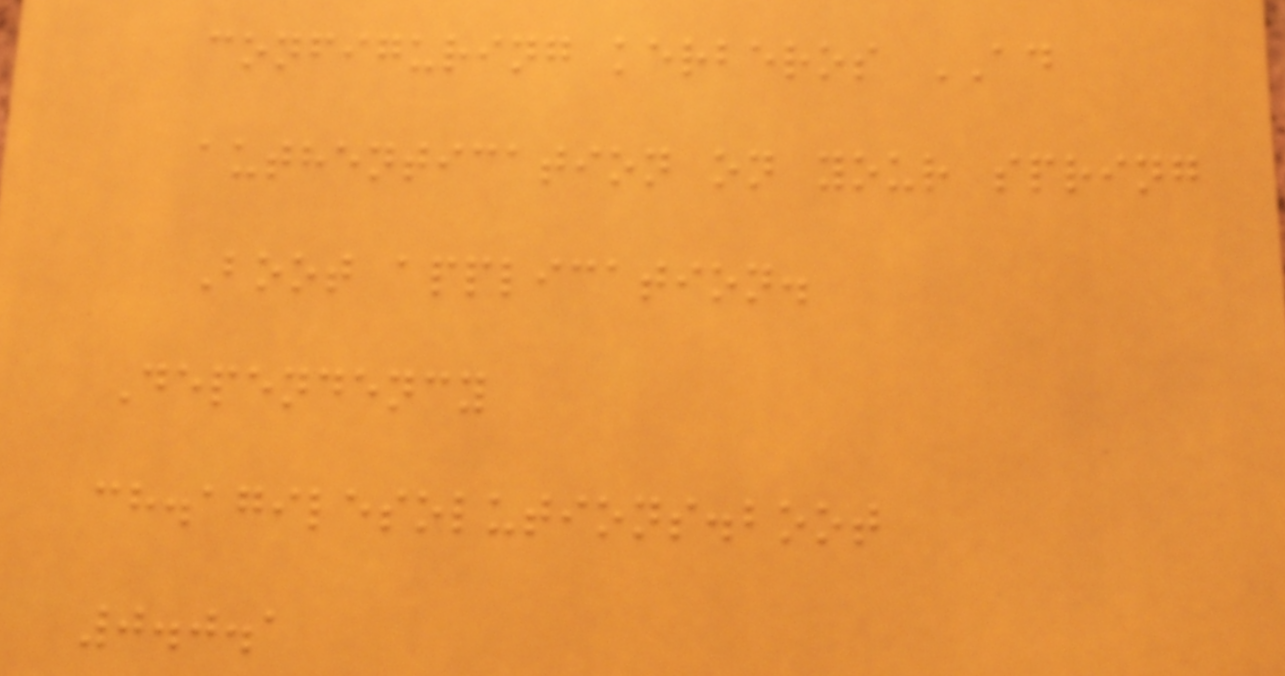configuring kerberos AD
authentication on your spring
Boot application.
Dependency
ch.agilesolutions.boot
0.0.1
